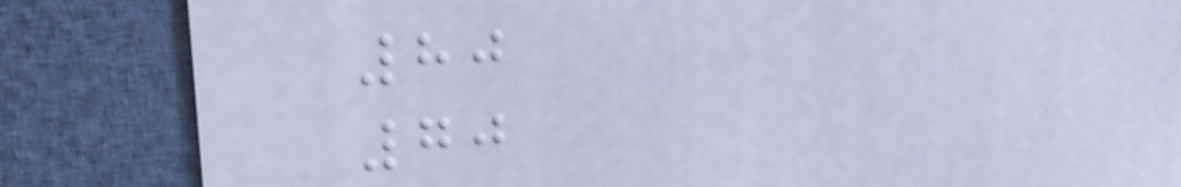80
70
